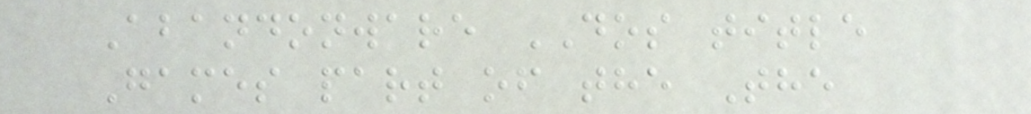Abandonware DOS title
Games part of the The
